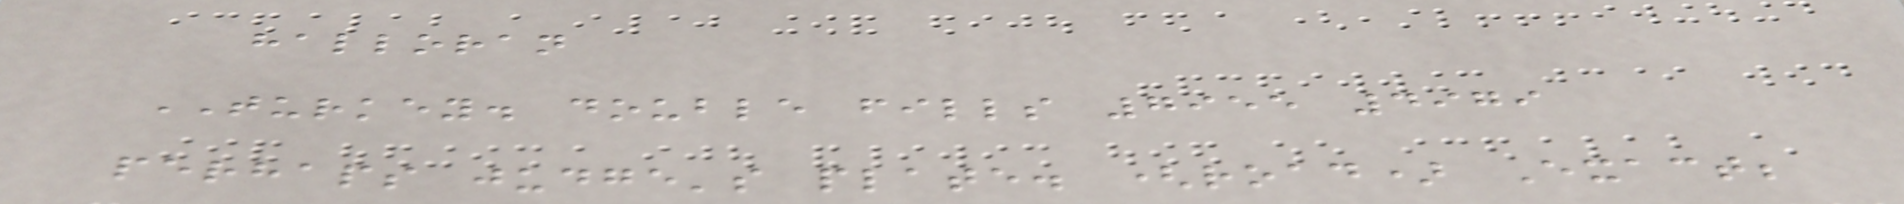halloran
TURKEY. double fills 7955 4979
perhaps judge's plate. (road) Exact;
